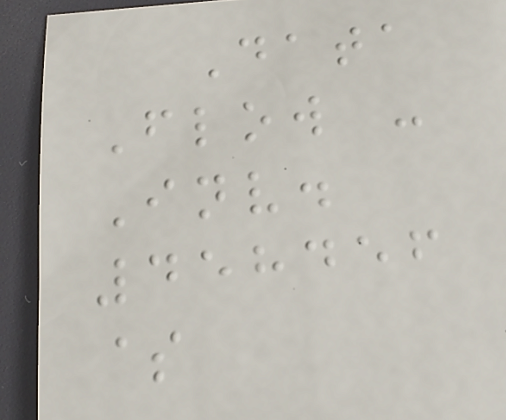Data
Flow -
Inv.
458456
$
